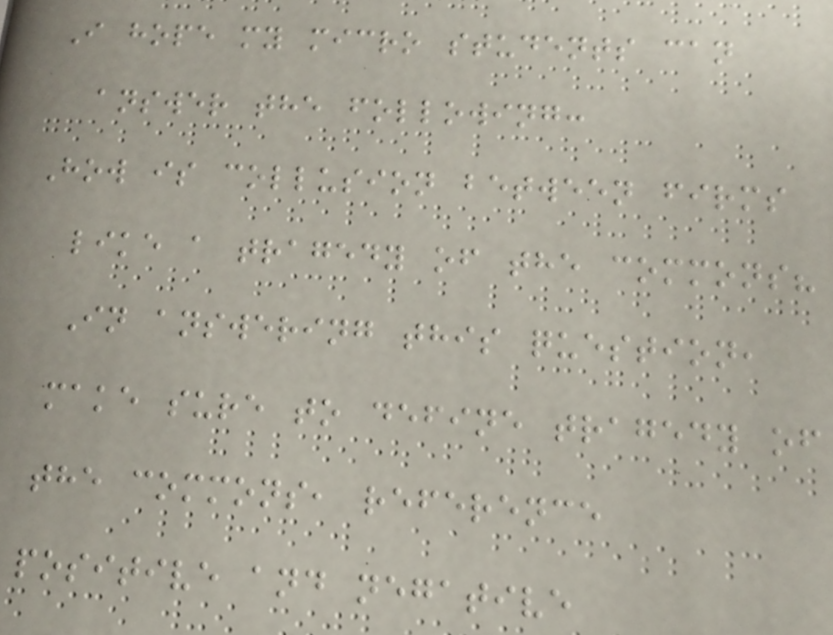I hope my micro students can
answer the following:
How is collusion between firms
like a tragedy of the commons?
In answering this question,
make sure to define tragedy of
the commons, reference
positive and negative
